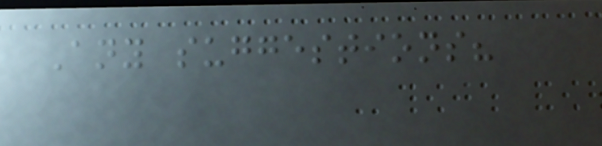Any suggestions?
